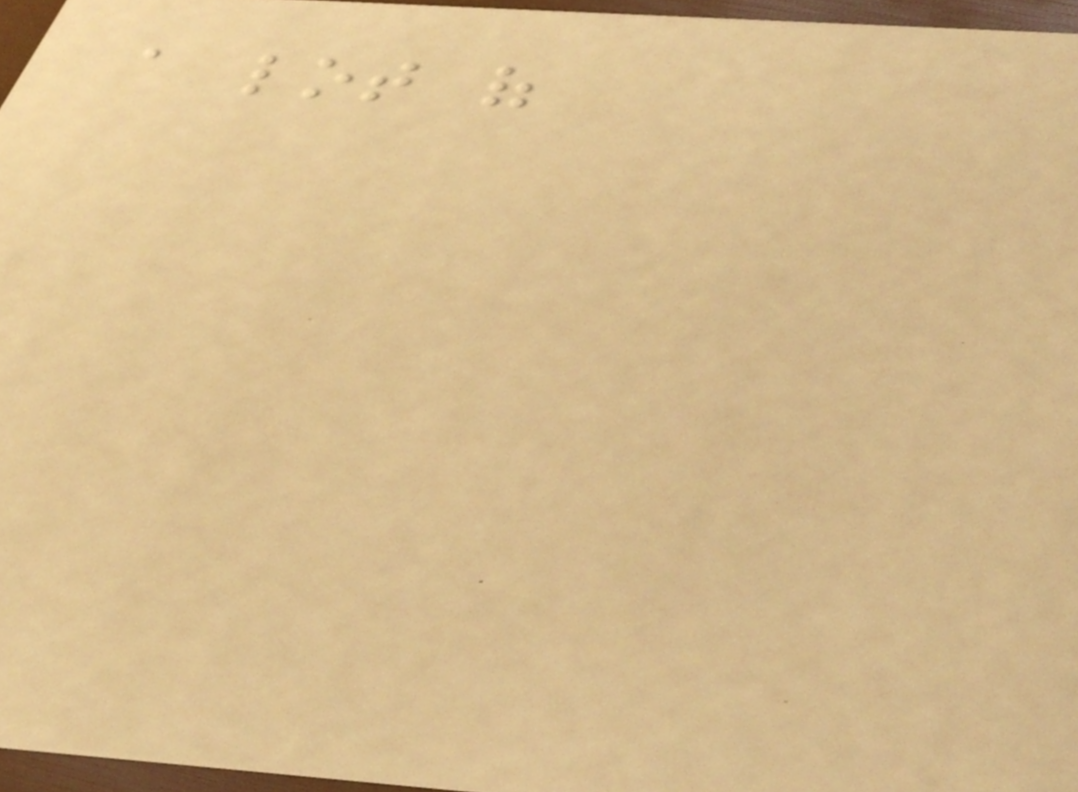a lot of
